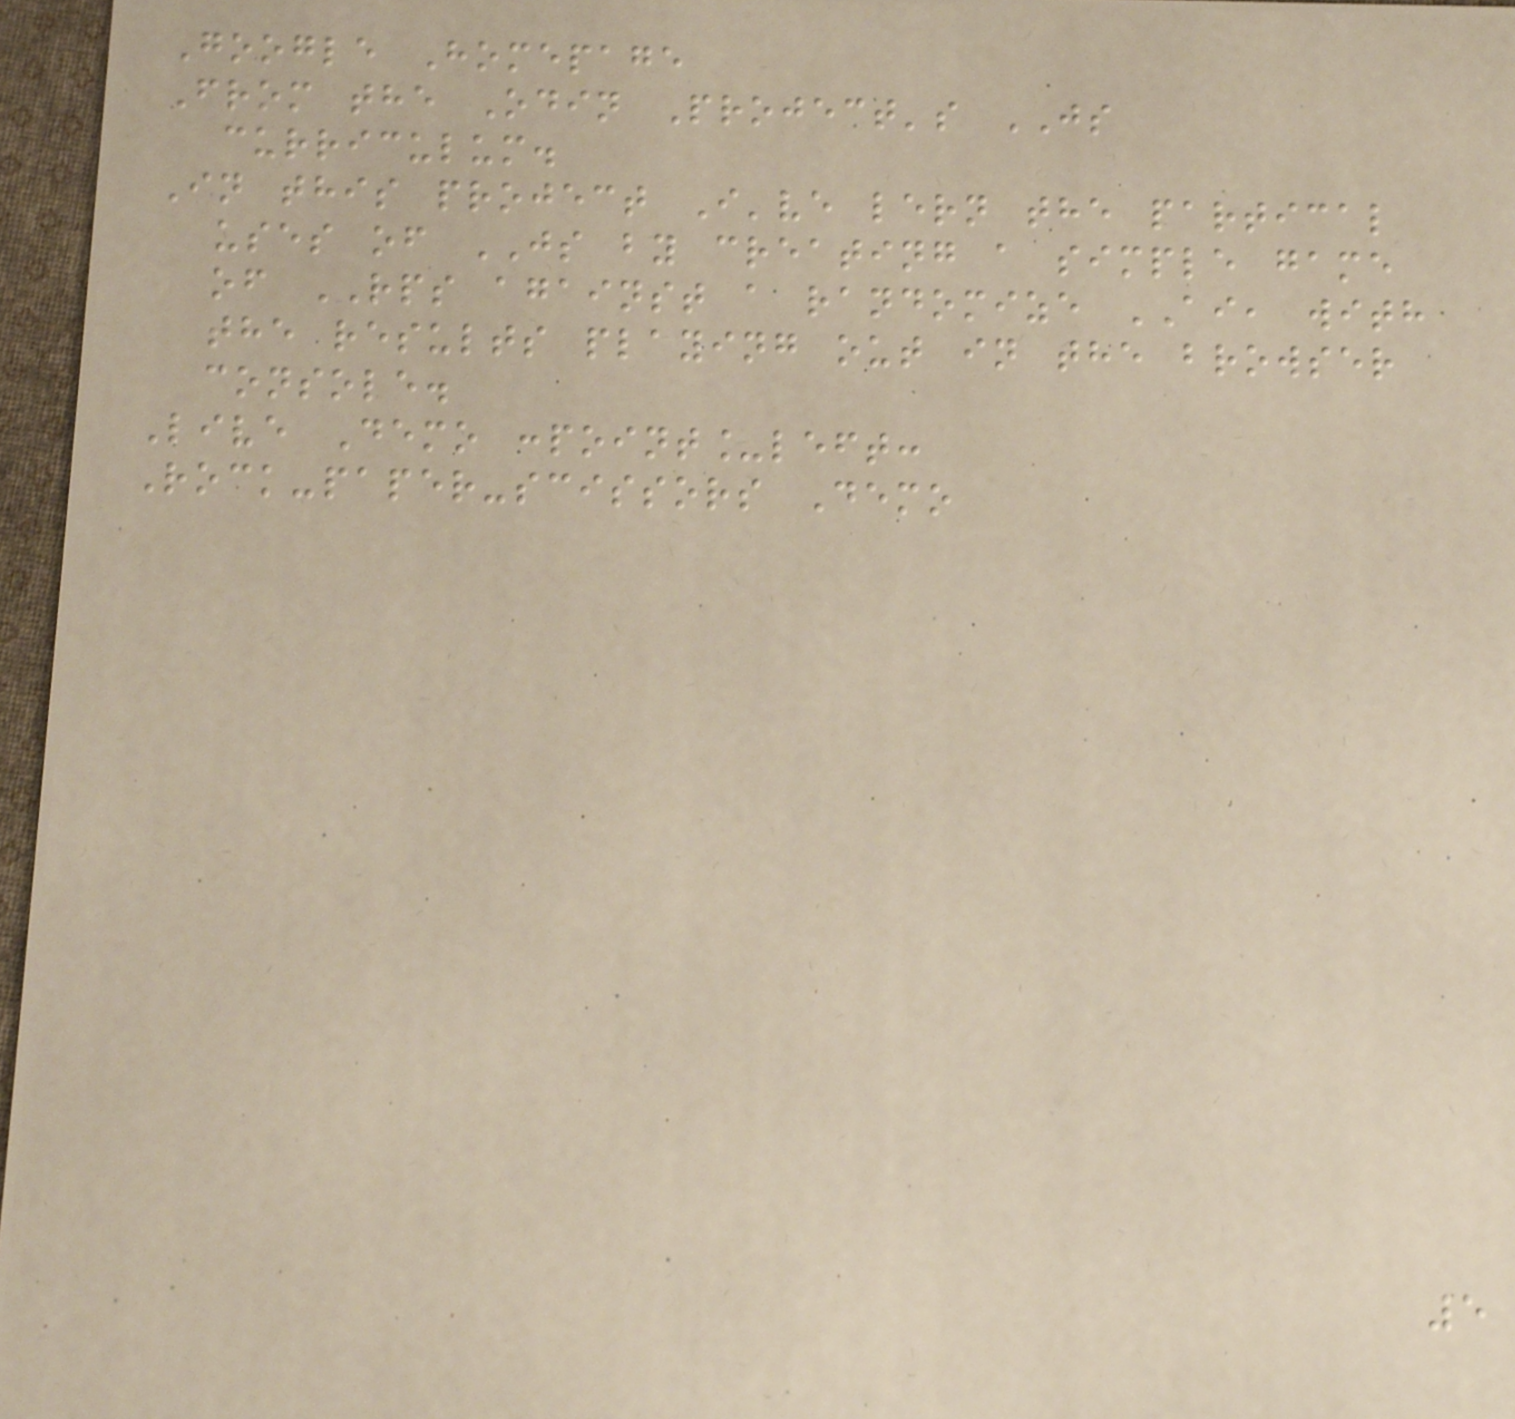Google Homepage
From the Odin Project's JS
curriculum.
In this project I've lern the partical
uses of JS by creating a simple game
of RPS against a randomize AI, with
the results playing out in the browser
console.
Live Demo :point_left:
Rock-paper-scissors Demo
5
